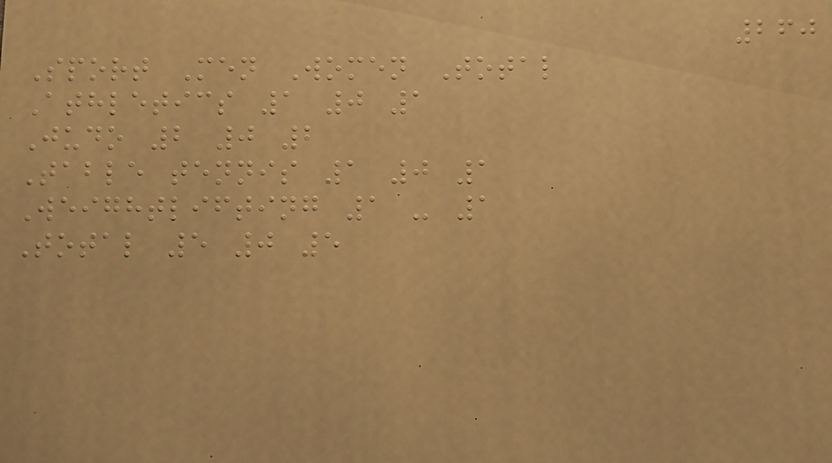260
Sport Men Women Total
Athletics 1 0 1
Judo 2 0 2
Table tennis 1 0 1
Weightlifting 1 - 1
Total 5 0 5
